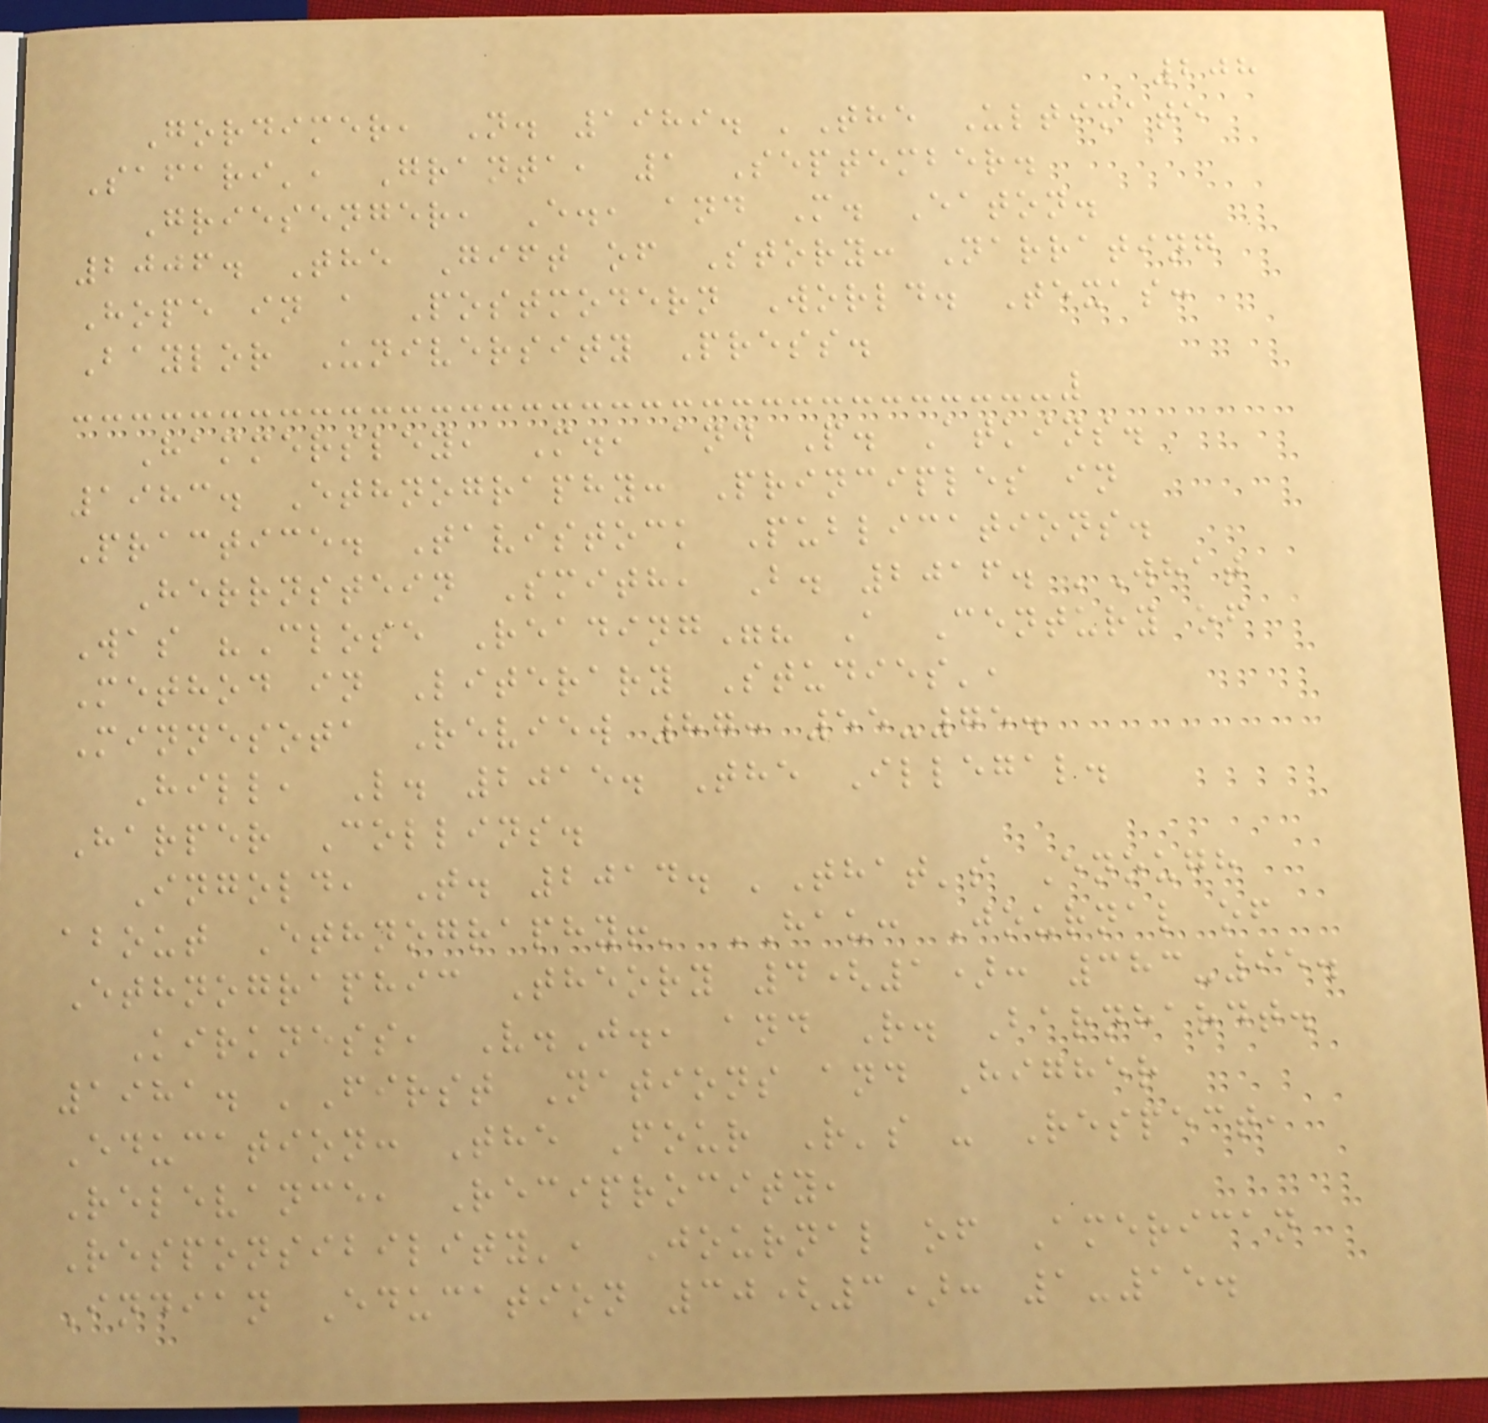208
Gordimer, N. 1989. 'The Ultimate
Safari', Granta, 1 September.
Griesenger, E., and M. Eaton.
2006. The Gift of Story: Narrating
Hope in a Postmodern World. Texas:
Baylor University Press.
Hammersley, M., and P. Atkins.
1983. Ethnography: Principles in
Practice. Tavistock Publications.
Herrnstein Smith, B. 2016. 'What
Was "Close Reading"? A Century of
Method in Literary Studies',
Minnesota Review 87: 55-75.
Hill, L. 2015. The Illegal.
Harper Collins.
Ingold, T. 2014. 'That's Enough
about Ethnography!' HAU: Journal of
Ethnographic Theory 4(1): 383-95.
Kirkness, V.J., and R. Barnhardt.
1981. 'First Nations and Higher
Education: The Four R's - Respect,
Relevance, Reciprocity,
Responsibility', Journal of American
Indian Education 30(3): 1-15.
